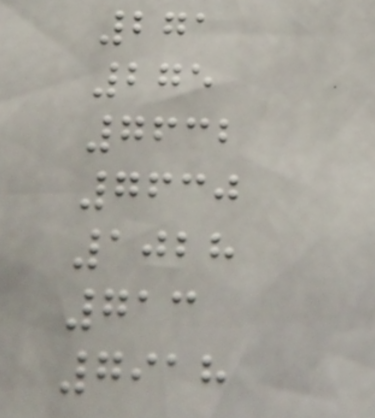271
275
7632
7630
1028
713
7918
